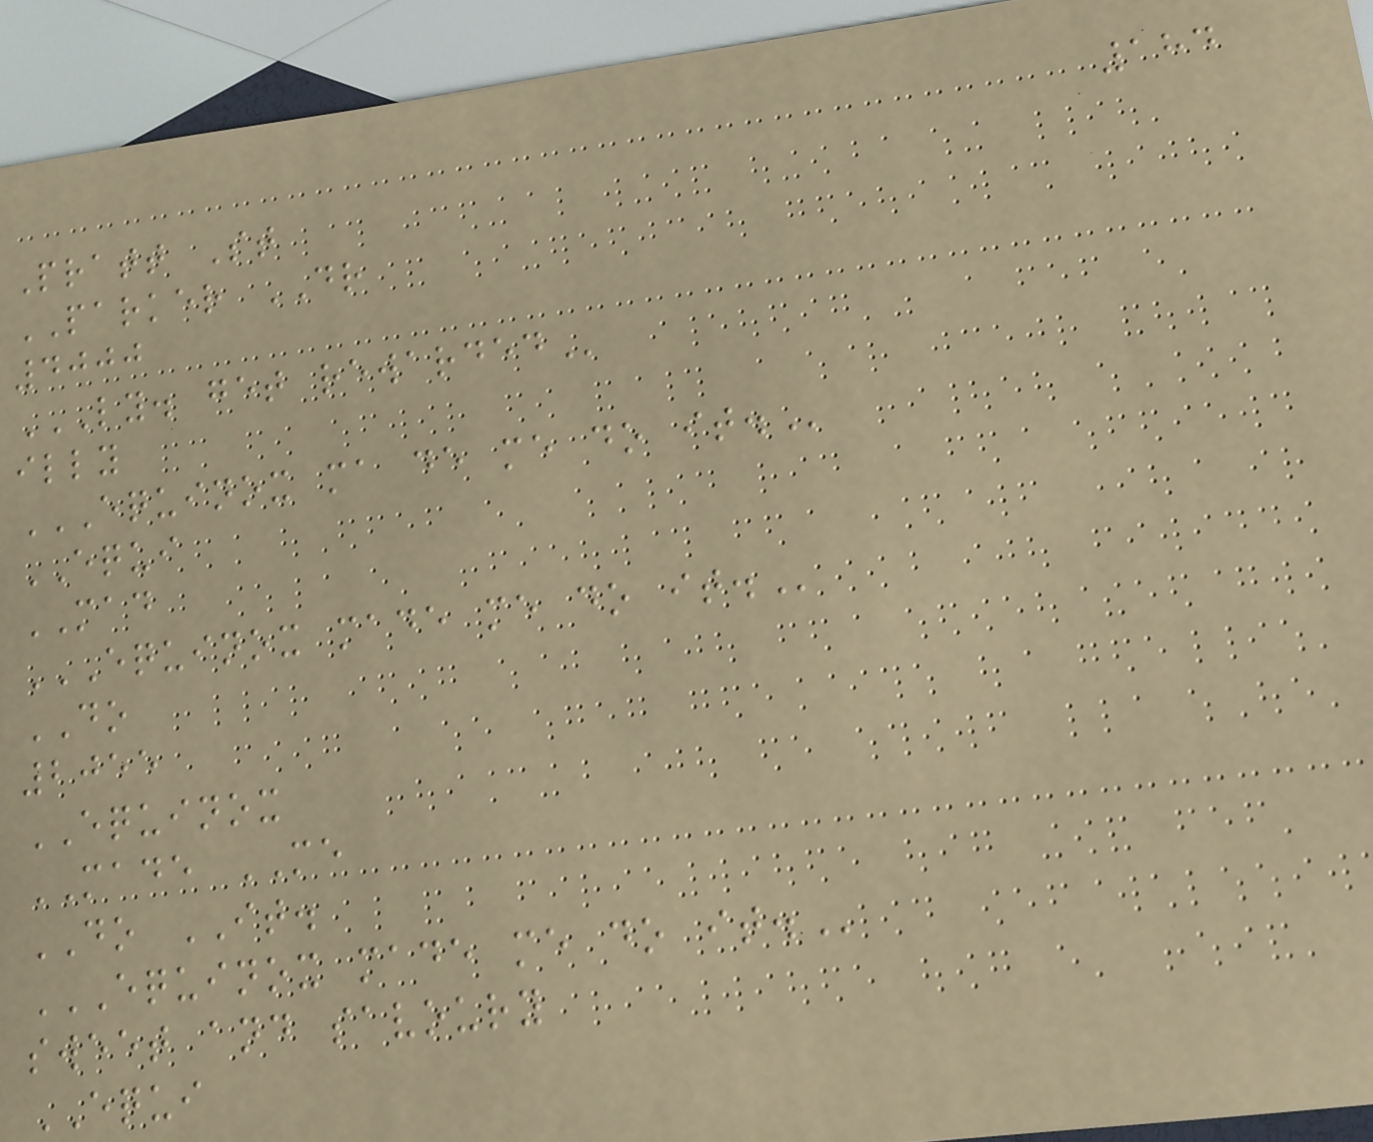184
Pratt St
PARKER DR
4000
LY. GET REWARDED
illy
EQUINOX MA DE ME DO IT.
EQUI
MAD
EQUINOX MADE ME DO IT.
DO
2055
EQUINOX
MADE ME
DO IT.
EQUINOX MADE ME DO IT.
sweet and savoury
EQUI
